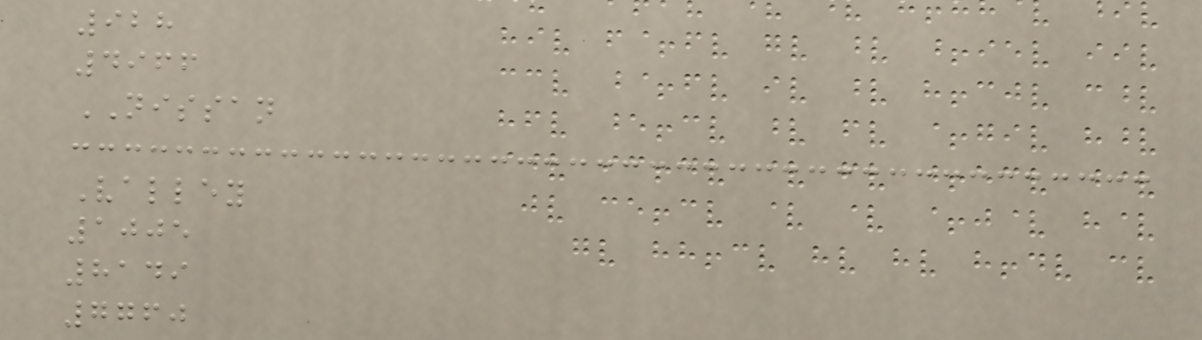928
4966
NISSAN
Valley
1005
8149
7760
